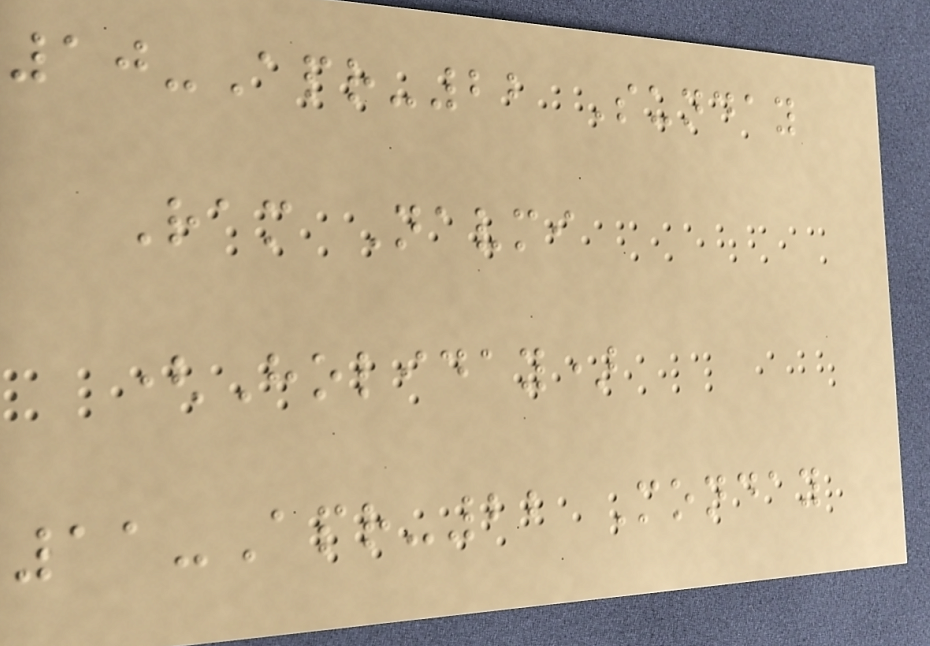10-Apr-22 Sunday
Ram Navmi
(Holiday)
11-Apr-22 Monday
